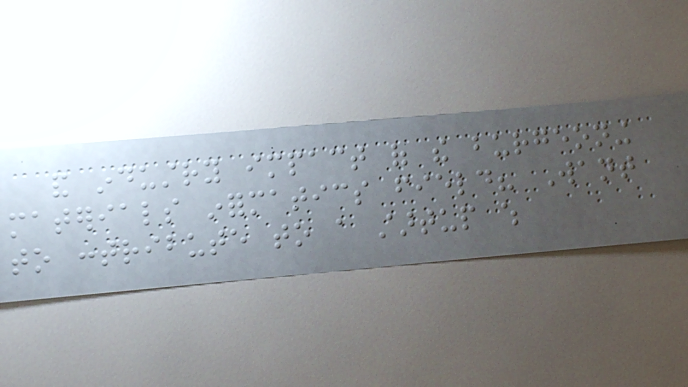and industry impact of the burgeoning
materials informatics field? Want
to contribute to a startup which
